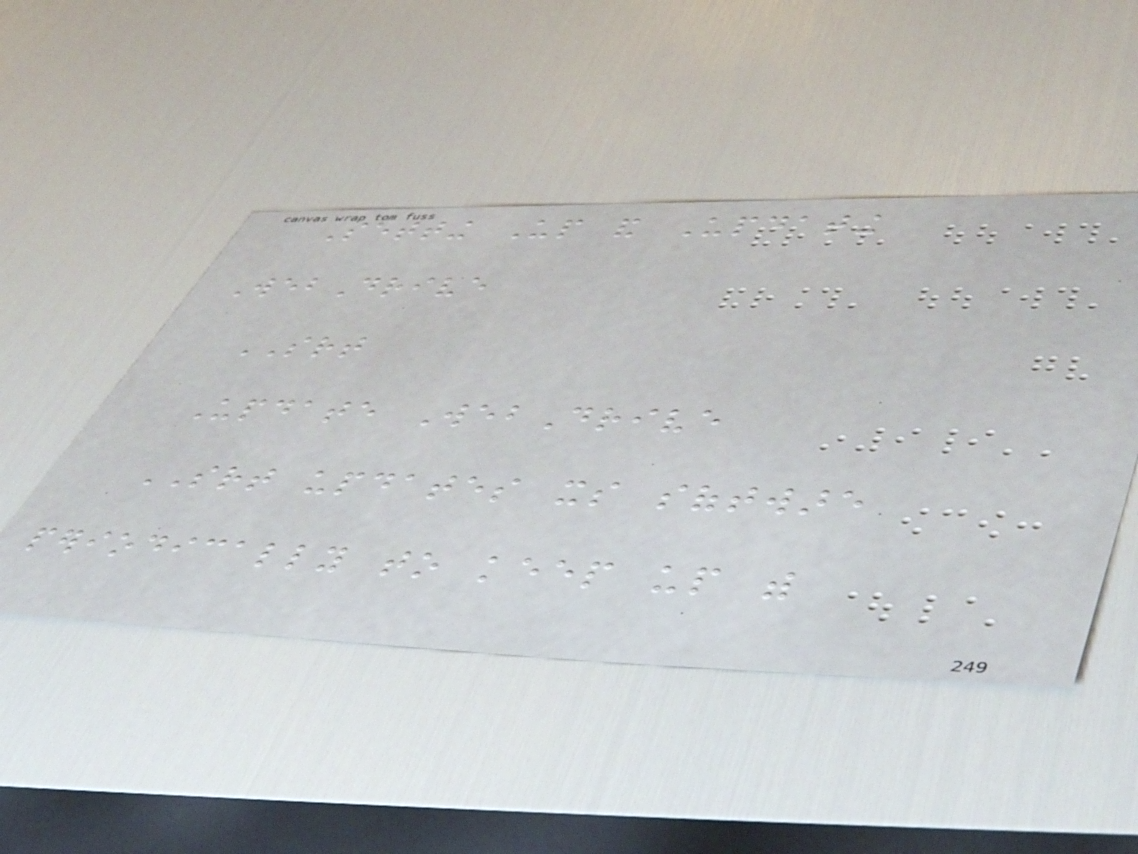Setting Up and Updating
WebDrive
SRT
Update WebDrive
SRT updates its software
periodically to keep up with
